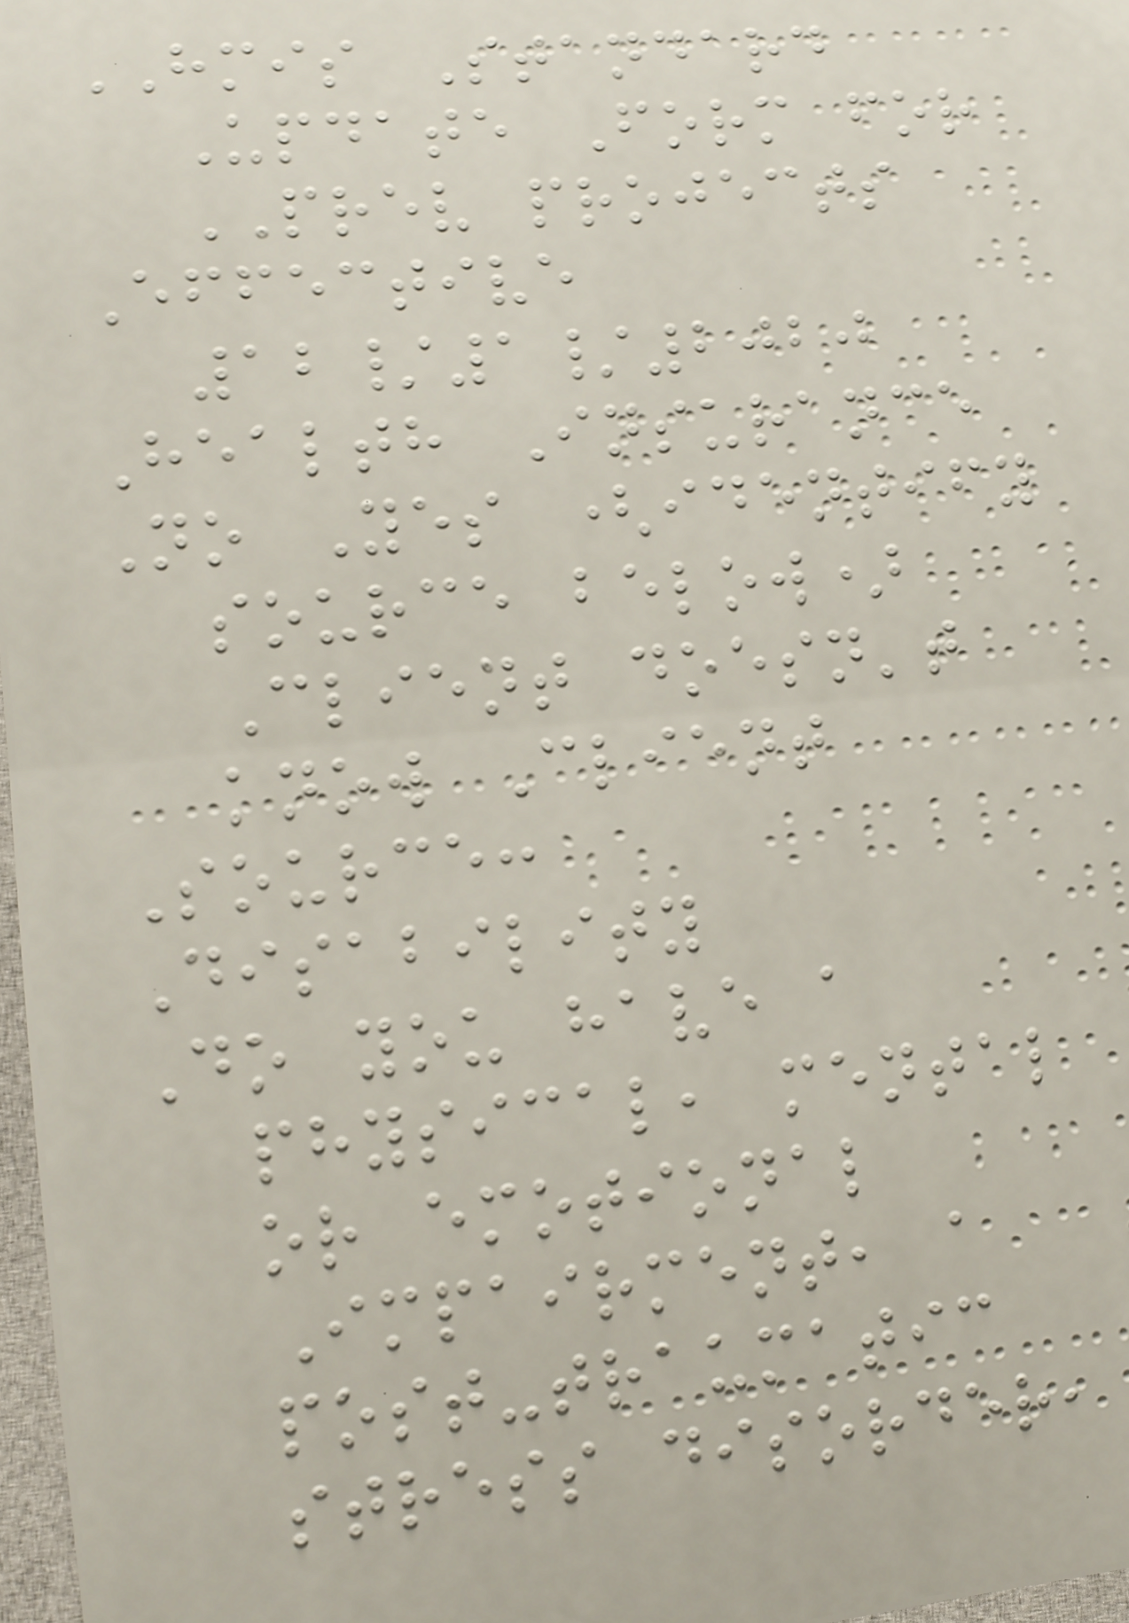HMIS Standard
Update Form for
PREV projects
Effective
12/1/2020
Health Insurance
No Yes (identify
source below)
Client doesn't
know Client
Source:
Disability
Do you have a
physical, mental
or emotional
Impairment, a
post-traumatic
stress disorder,
